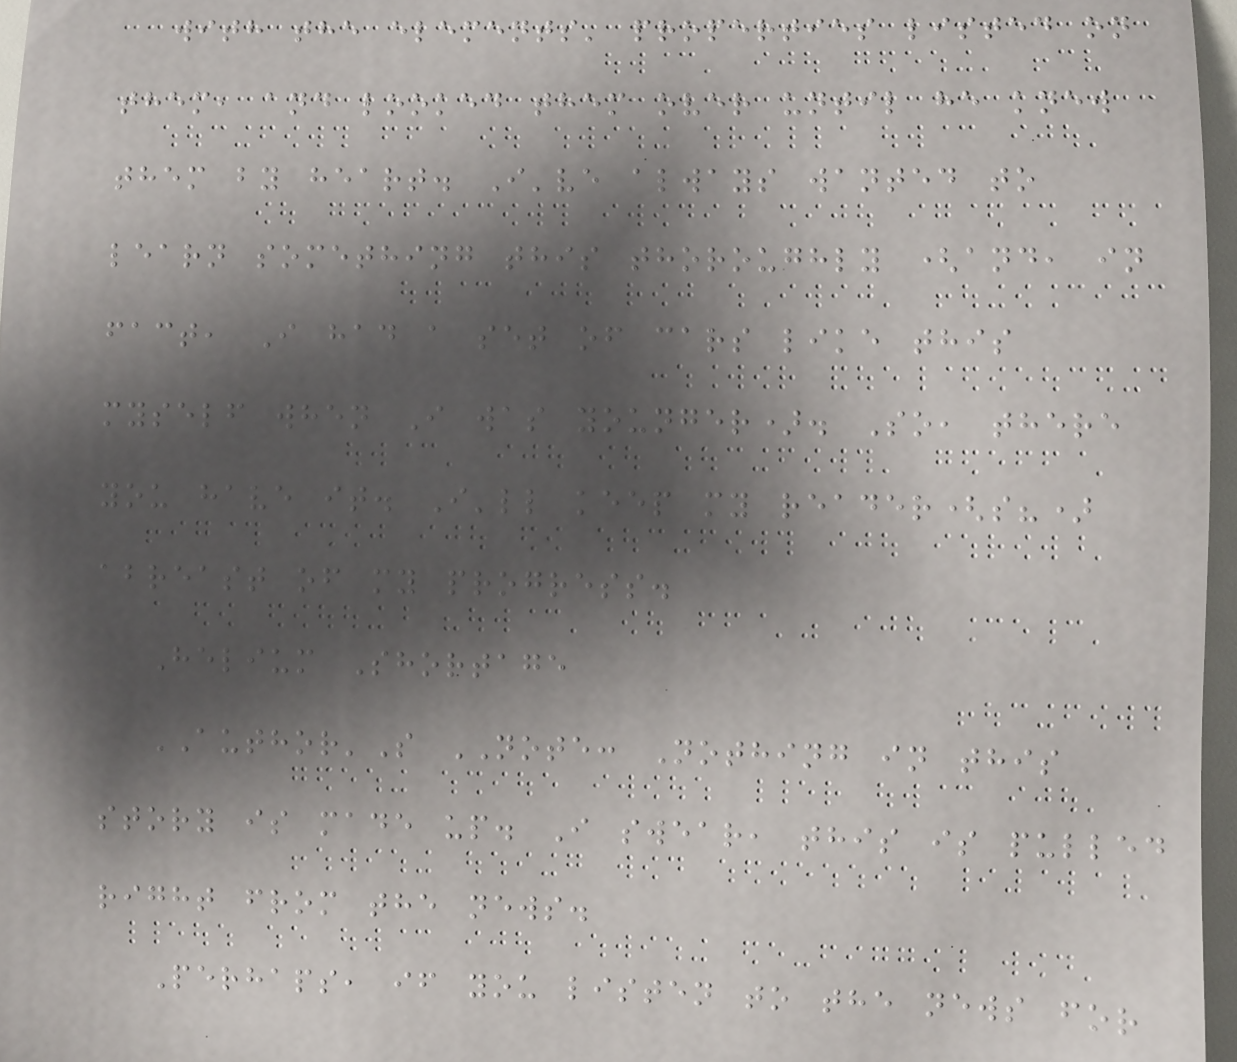with the elements' properties listed on
them, and looked them over until he knew
them by heart. I've always wanted to
learn something this thoroughly (and, in
fact, I had a set of cars like this
myself when I was younger). So, there
you have it. I'll keep my reader(s?)
abreast of my progress.
Helium Shortage
AUTHOR'S NOTE: Nothing in this
story is made up. I swear, this is pulled
right from the news.
Perhaps, if you listen to the news for
